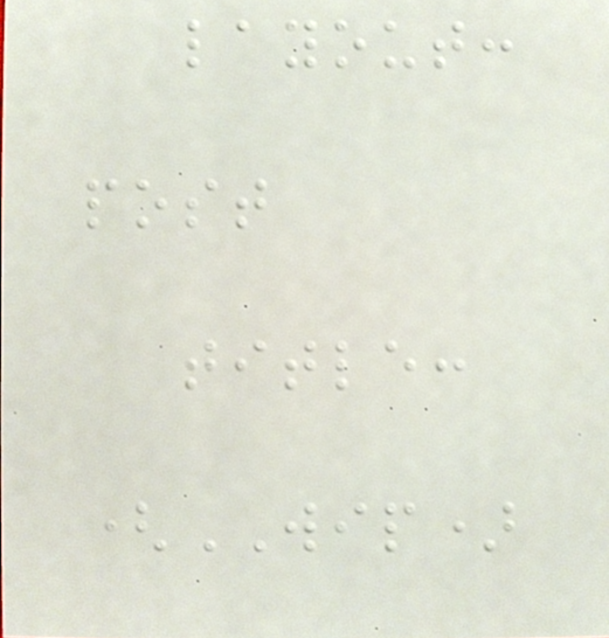layout:
post
title:
(WIP)
